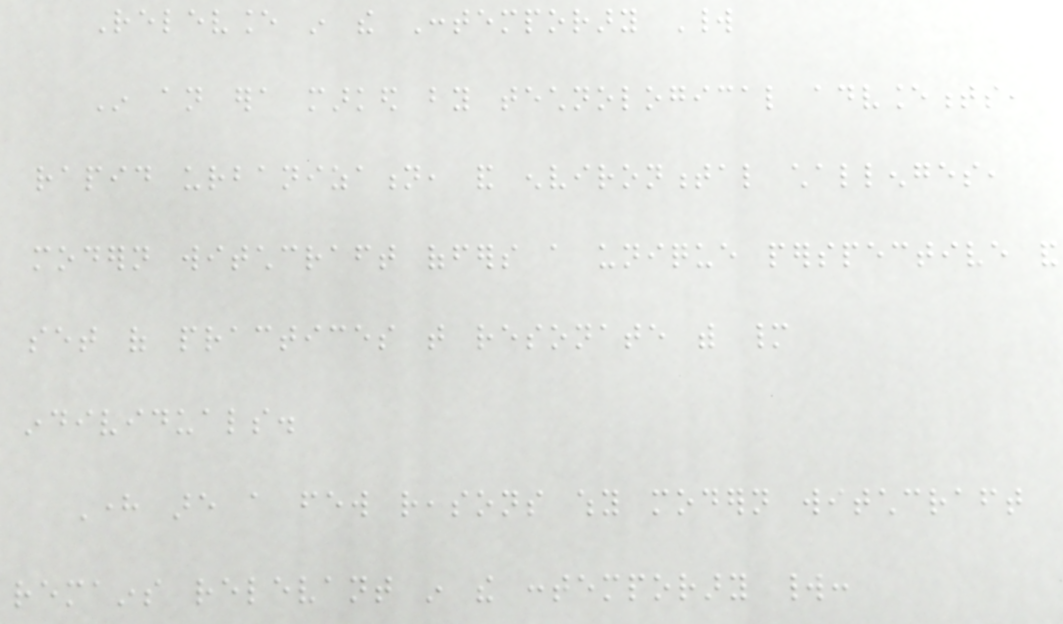Relevance in the Contemporary World
In an era marked by technological advancements,
rapid urbanization, and environmental challenges,
modern witchcraft offers a unique perspective and
set of practices that resonate with many
individuals.
Here are a few reasons why modern witchcraft
remains relevant in the contemporary world:
